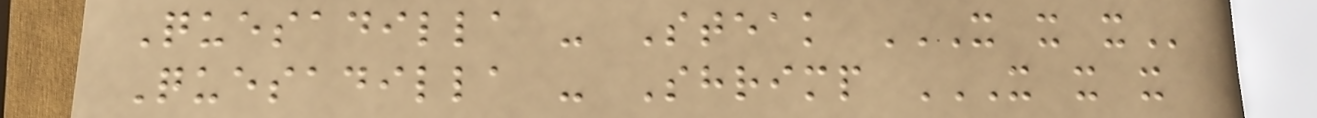Quesadilla - Steak X X X
Quesadilla - Shrimp X X X
